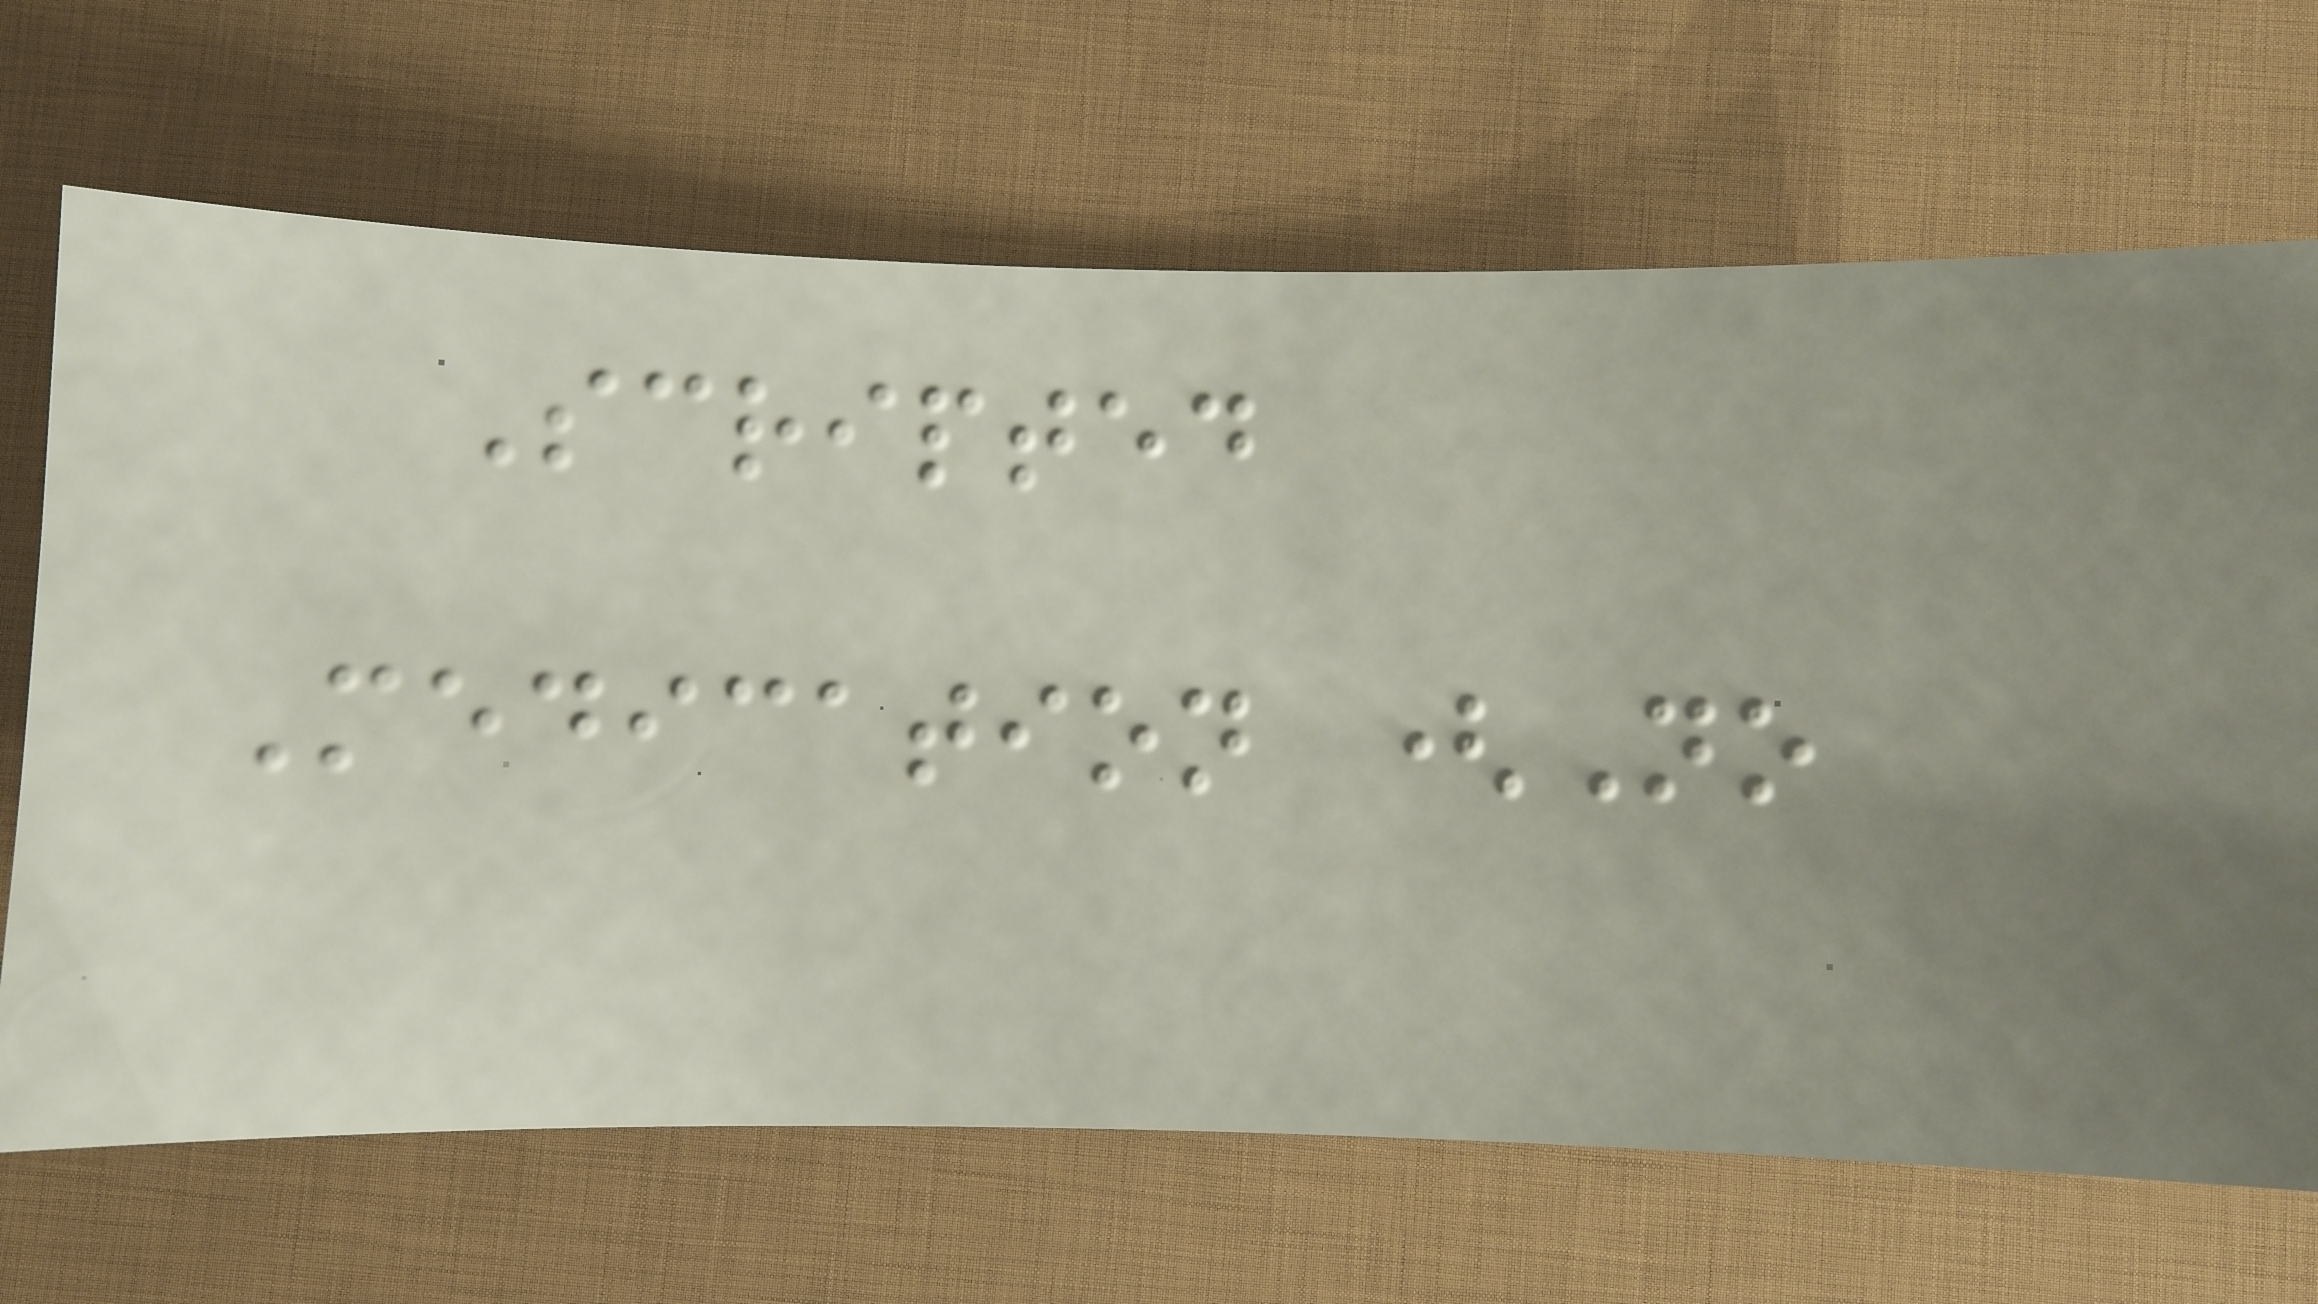Scripted
Medication (No
